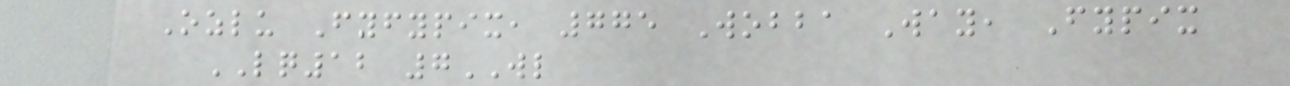Ozlu Fyfypix, 775 Wobba Way, Fypix
LQ12 7WL
